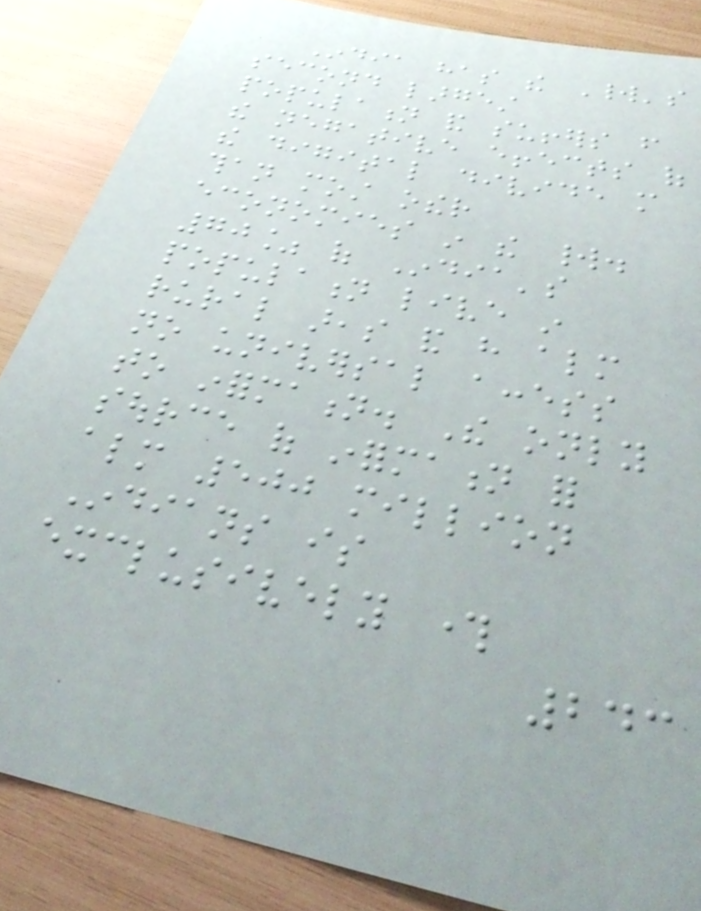India has the World's
second largest
population and suffers from
the negative effects of
the digital divide more
than most other
economies in the world.
70% of India's
population live in
rural areas and have almost
no universal access
to information. The only
source of information for
almost 500 million
Indians is
exclusively through
243
